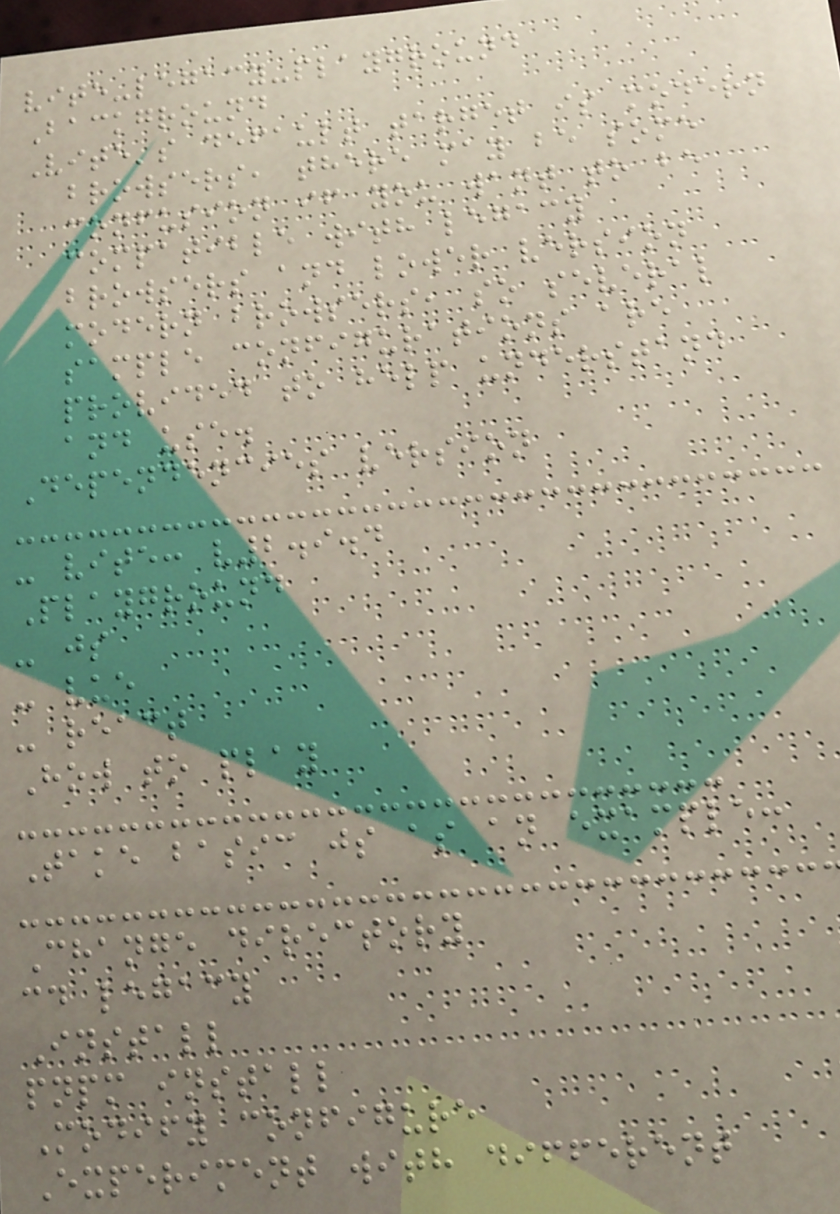vite-legacy-playground
Background
Vite's default target is modern
browsers, there may be some
confusion if you want to be
compatible with legacy
browsers and lower version
modern browsers, so several
sample configurations are
provided to help understand
and use.
Dependencies version
- vite: v2.9.4
Playground
- js
- vue
- react
How to play
Take basic js as an example:
Change directory
cd legacy
Install
pnpm install
Modify configure
Experiment with different
